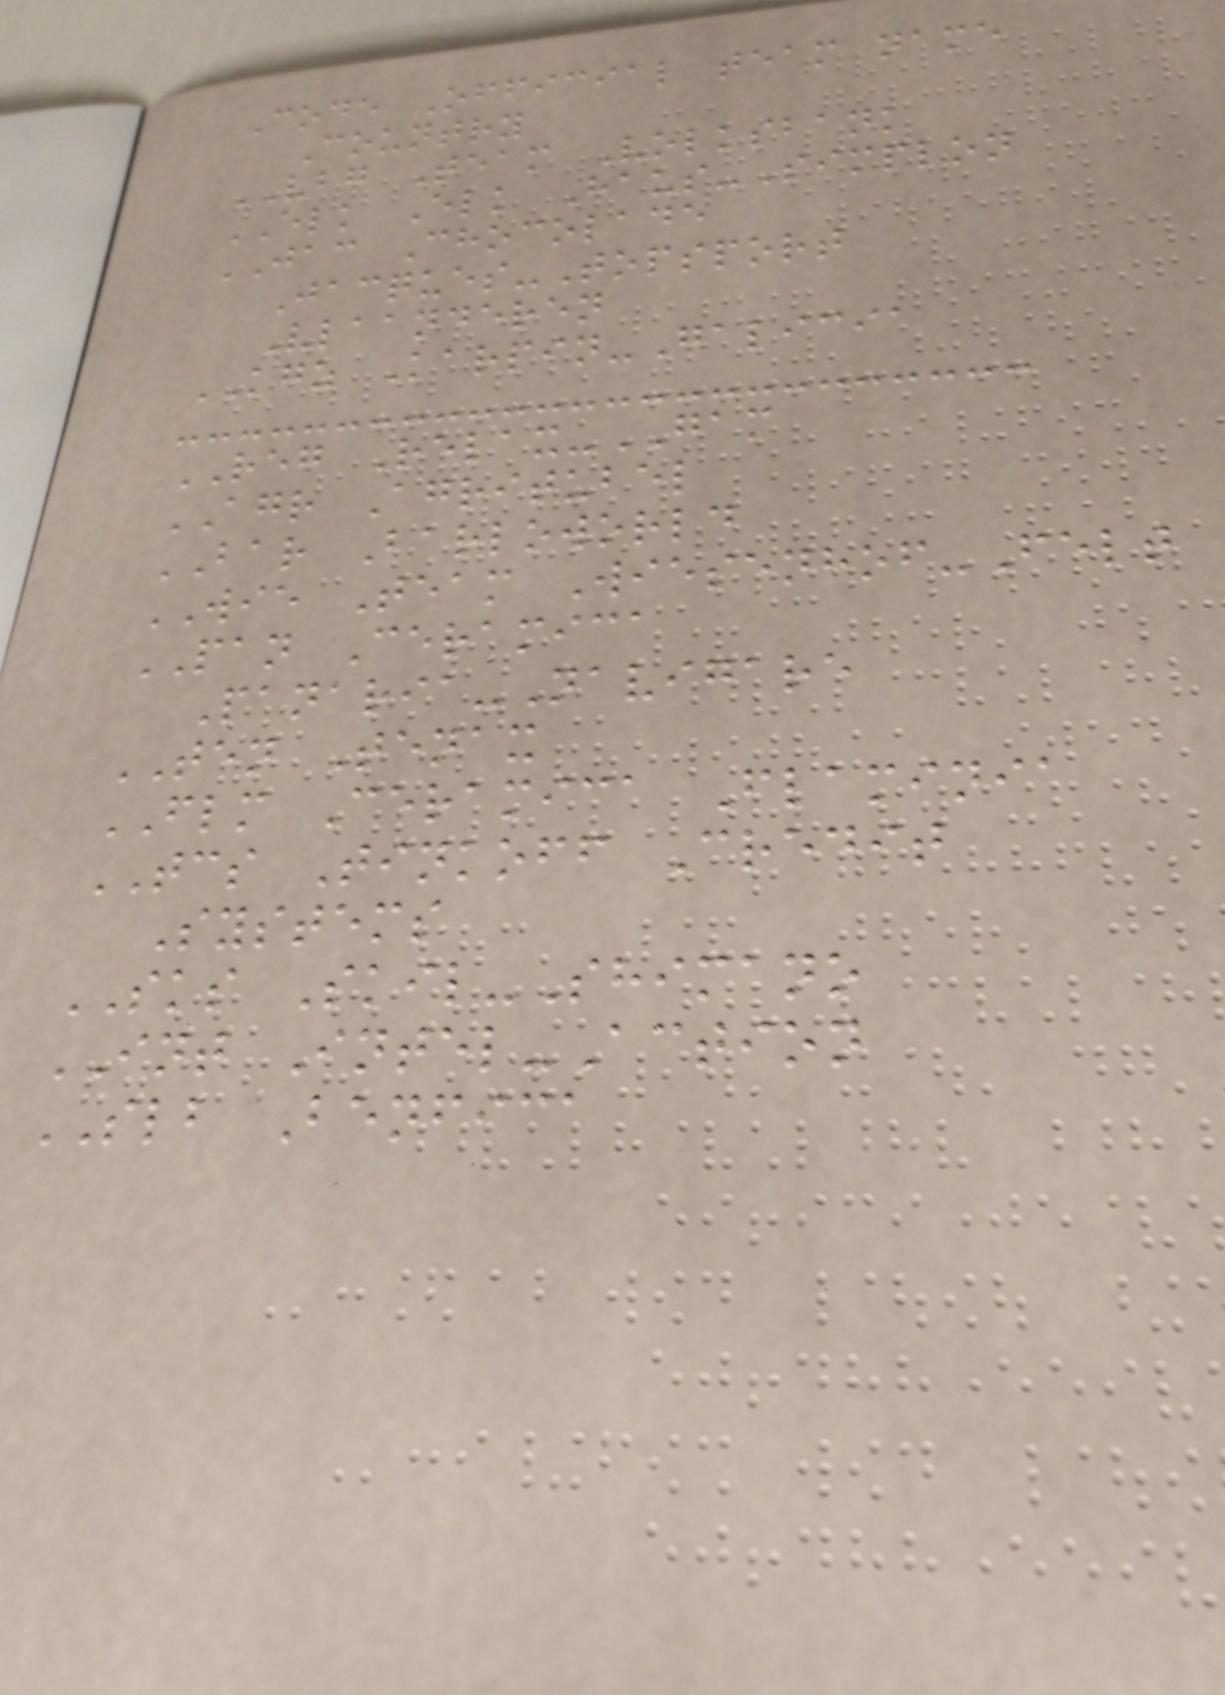Code Official team name
Country
VBG Team Volksbank
ELK Elk Haus-Simplon
JAC Chocolade
Jacques-Topsport
Vlaanderen
KGZ Karpin-Galicia
REG Relax-GAM
AGR Agritubel
BAR Barloworld
WIE Team Wiesenhof-Felt
PAN Ceramica
Panaria-Navigare
TEN Tenax
FLM Ceramica Flaminia
TCS Tinkoff Credit
Systems
SKS Skil-Shimano
INT Intel-Action
SLB Benfica
